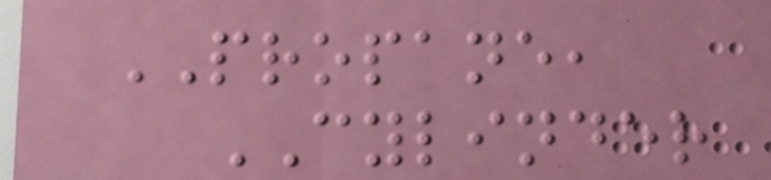PROPANE,
CYLINDER
